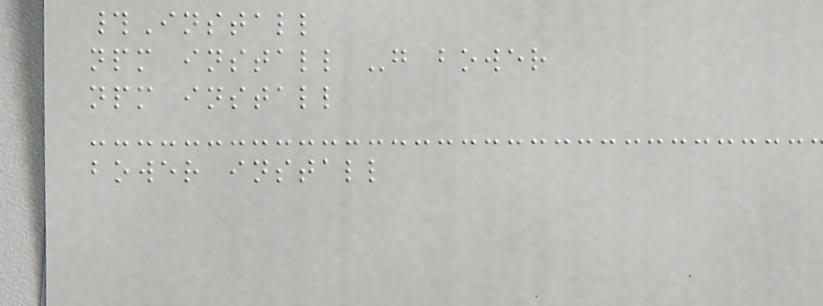#Install
npm install -g bower
npm install
bower install
